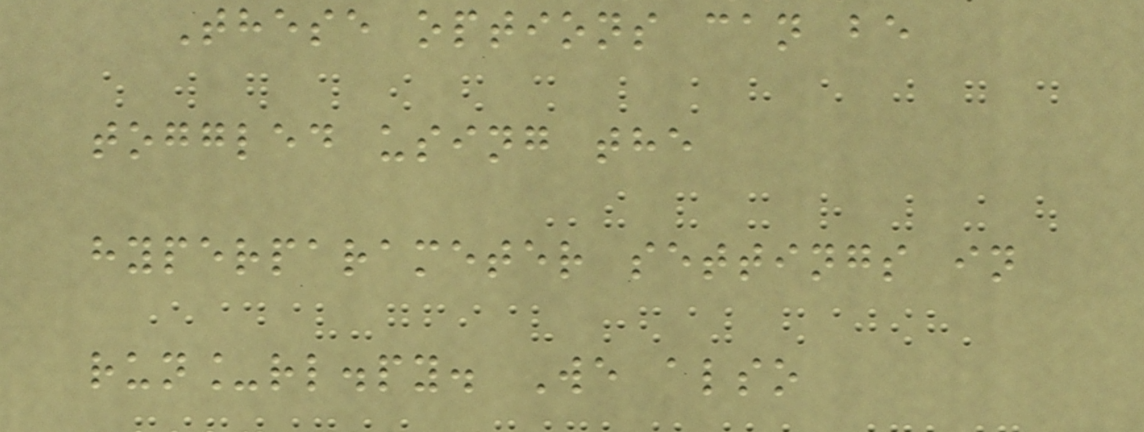These options can be
toggled using the
hyperparameter settings in
run_rl.py. We also
